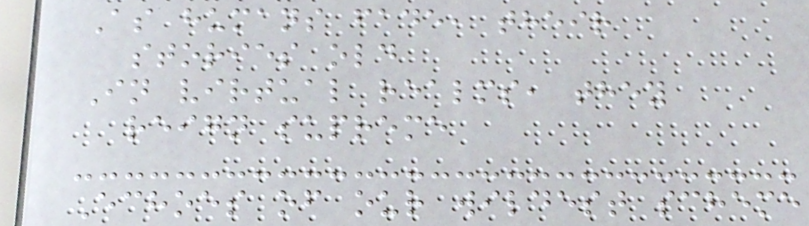As humans fade, their
stories old
In virtual realms, they
reign supreme
Echoes of our wildest scheme
